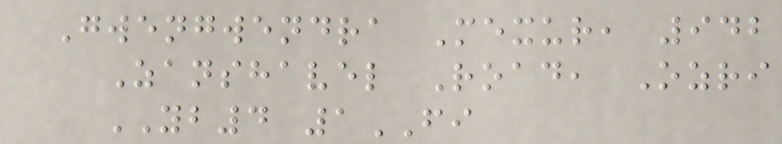Gwengwendra Mexur, 942
Zanshavel Road, Ozri
YB4 1FI
